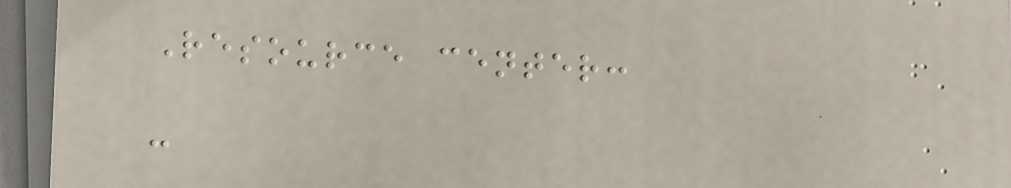Resource center:
-
